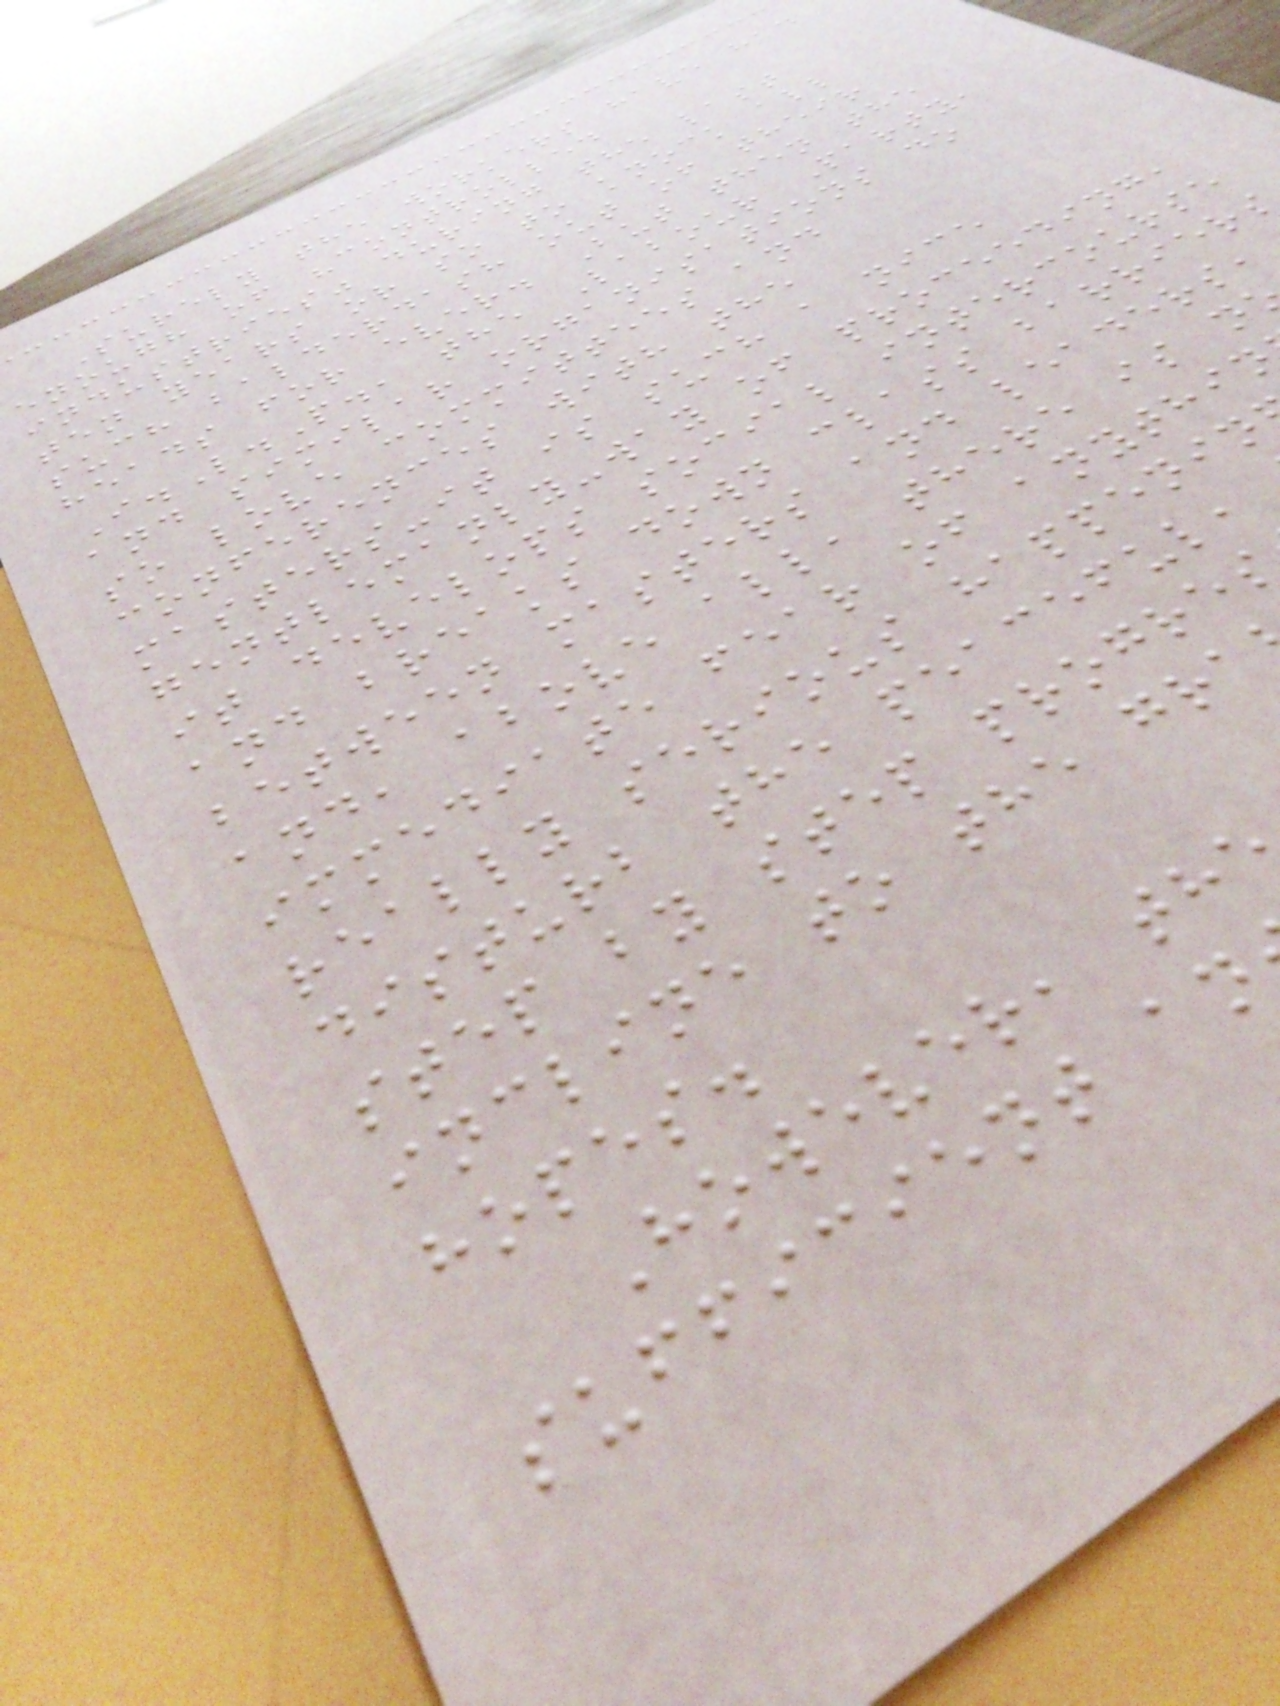Surely the workers have had
enough of "controlled
industries" during the last
ten years or so to knock all
such balderdash out of their
heads for ever. But then the
I.L.P., the Labour Party,
and similar organisations do
so love committees and
conferences with the
masters-it is such a nice
gentlemanly-way of proceeding,
it develops social intercourse
and breaks down class barriers
between masters and leaders,
and, above all, there is n
immediate fear of anythi
really serious happenin
disturb the peaceful,
step by step progre
incline to the gra
hopes.
However, th
sufficient an
